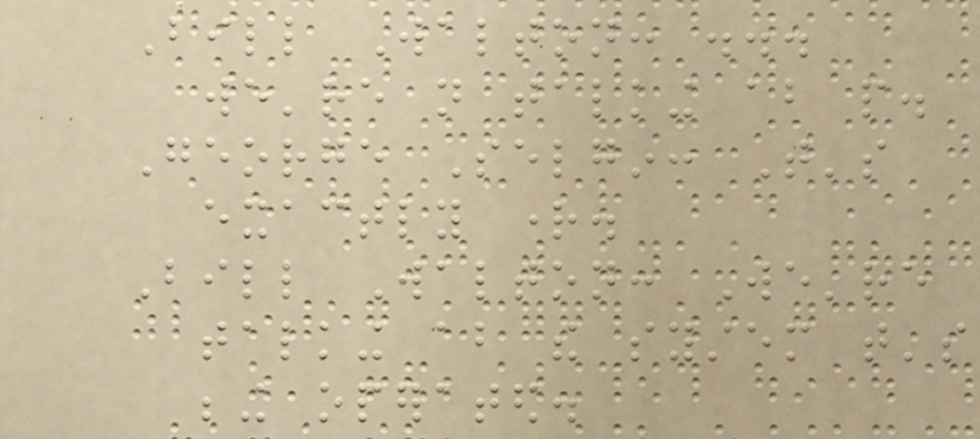Bill Walton: ...
we're not talking about people.
George Selgin: That's
exactly right.
Bill Walton: We're
talking about the system that's
being operated.
